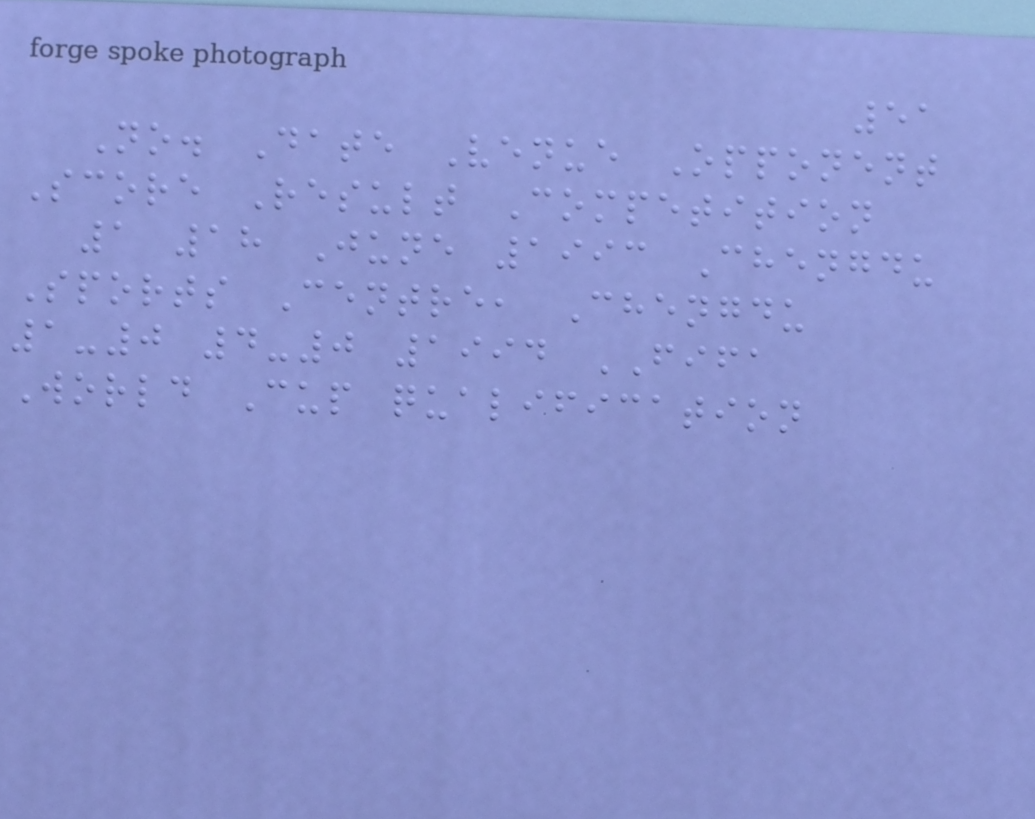51
No. Date Venue Opponent
Score Result Competition
1 18 June 1993 Chengdu
Sports Centre, Chengdu
1-0 4-0 1994 FIFA
World Cup qualification
